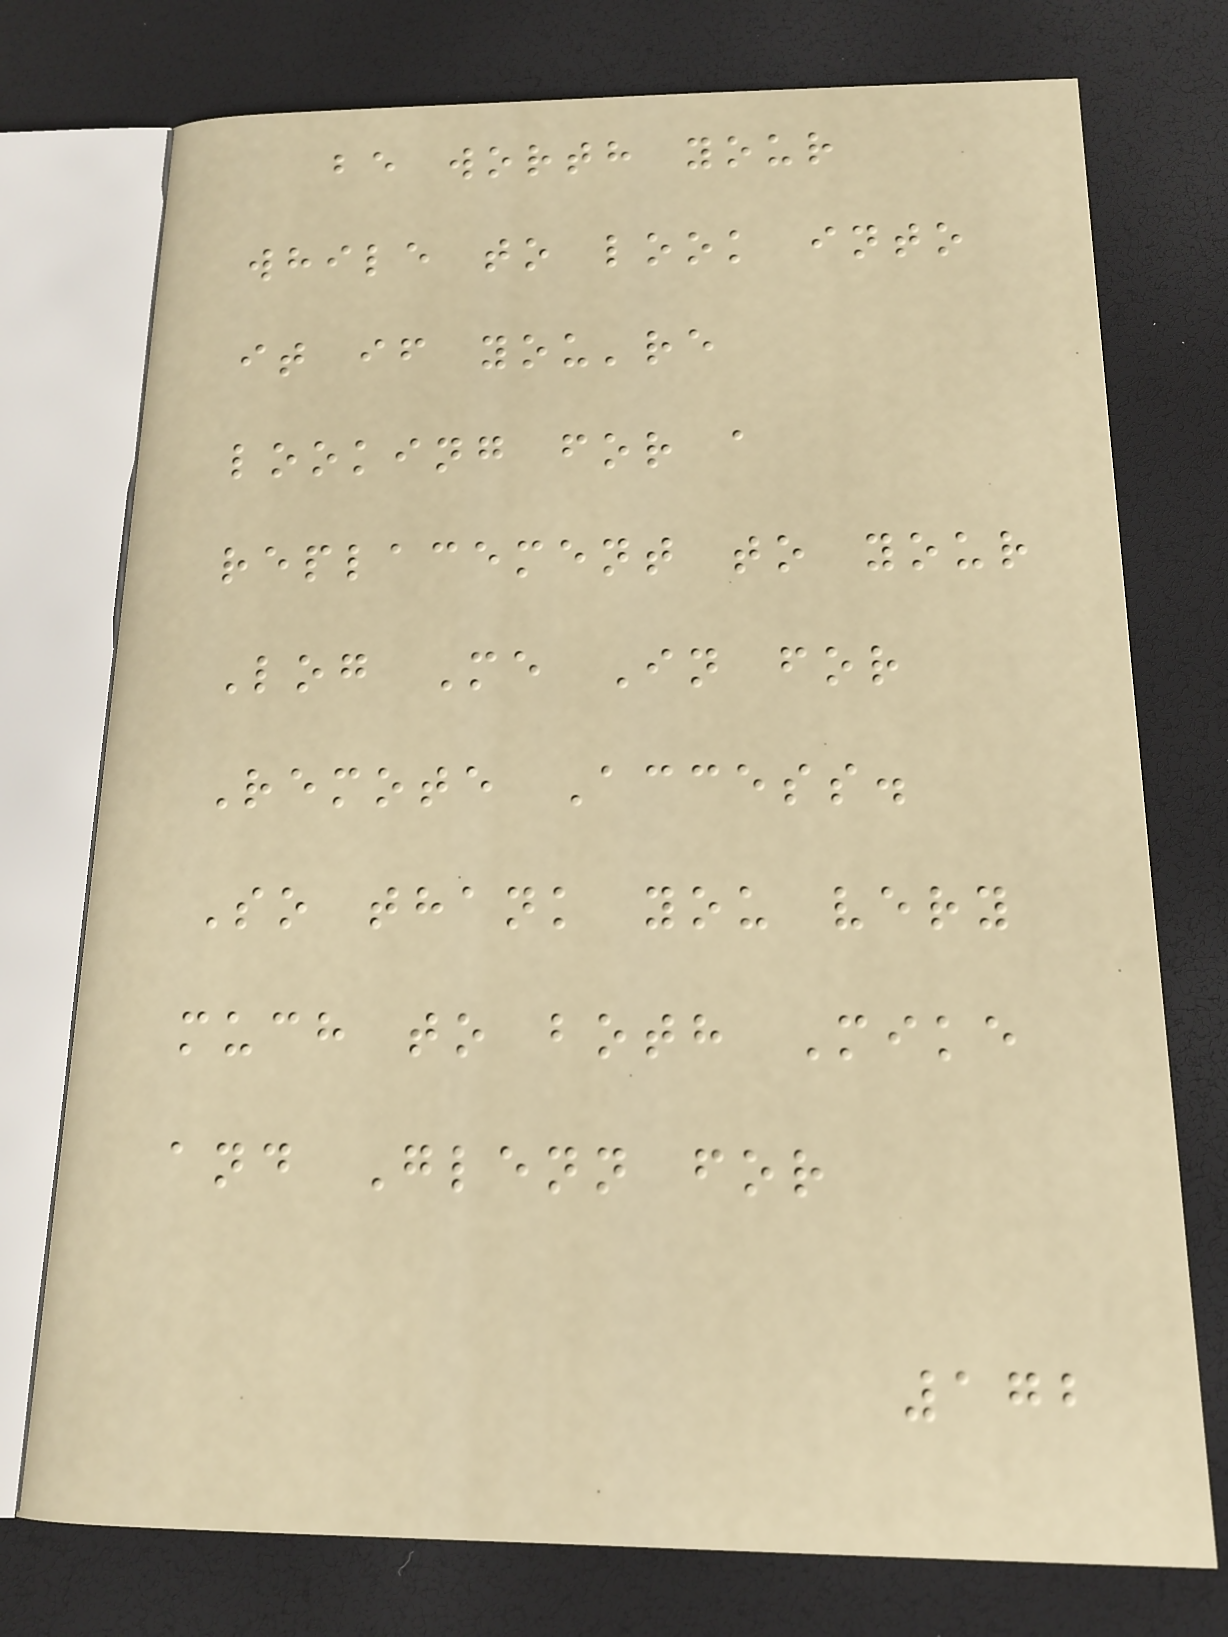be worth your
while to look into
it if you're
looking for a
replacement to your
Log Me In for
Remote Access.
So thank you very
much to both Mike
and Glenn for
172
